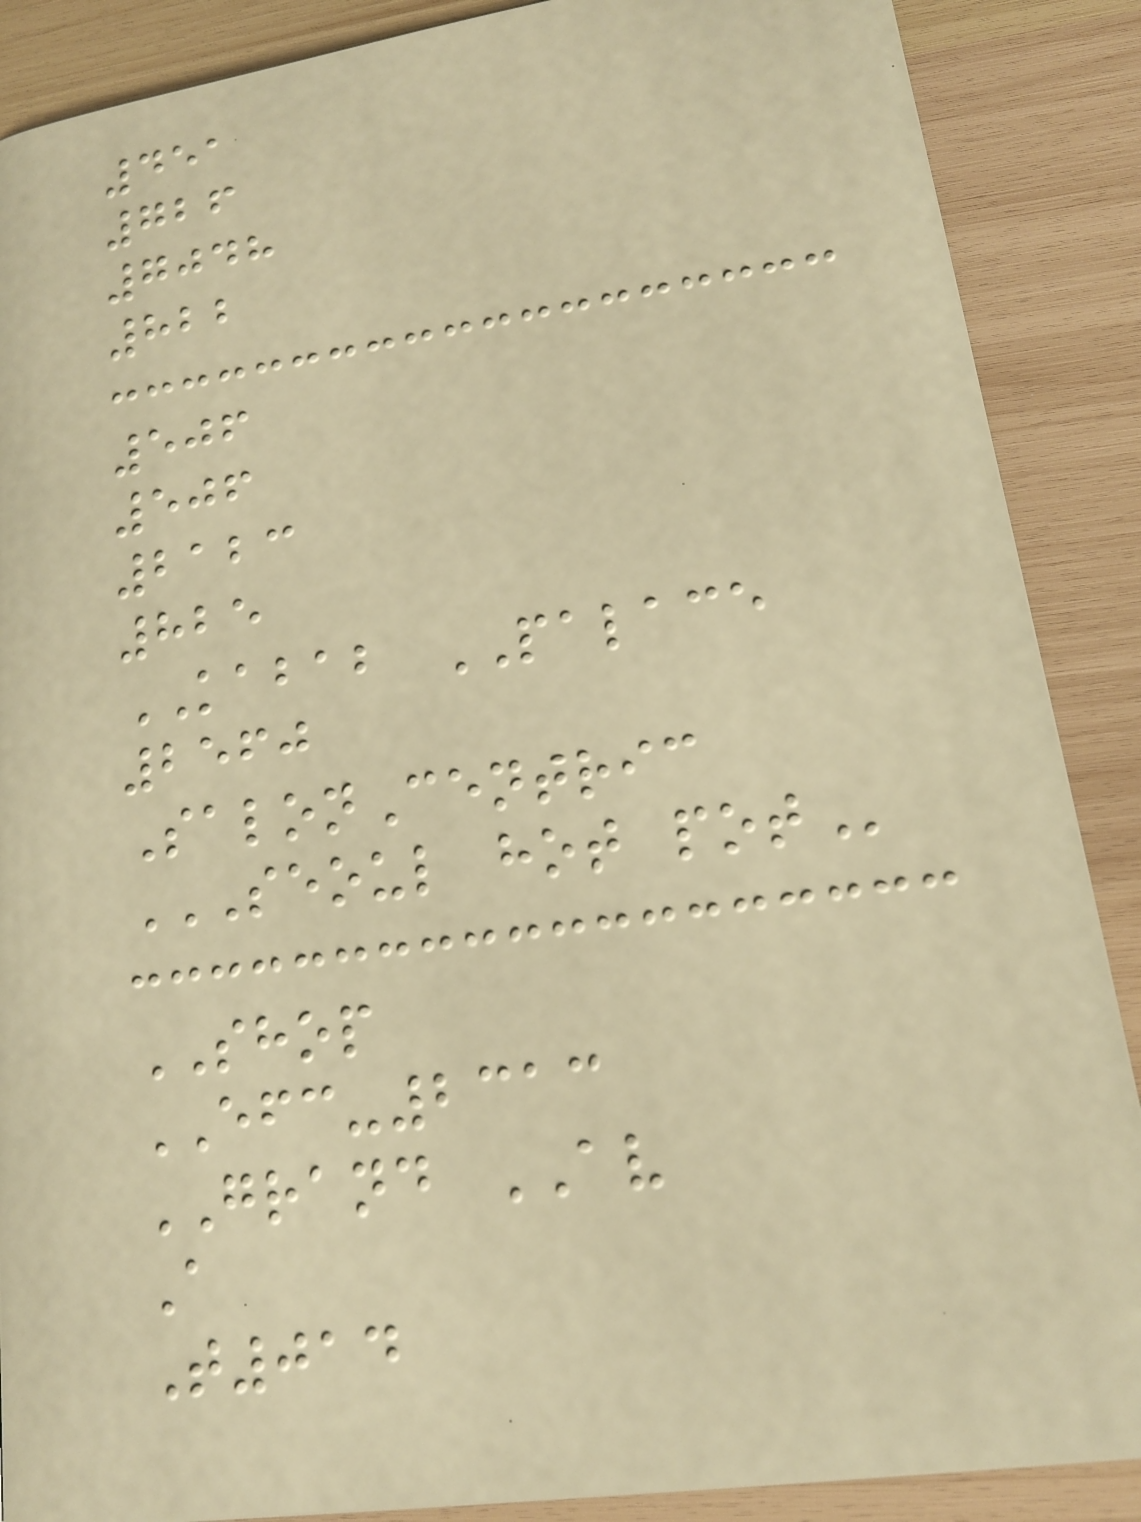451
726
7048
822
506
506
2123
825
KABAB PALACE
2560
SalonCentric
SEOUL HOT POT
SHOP
EFC-2313
GRAND AV
A
T014
